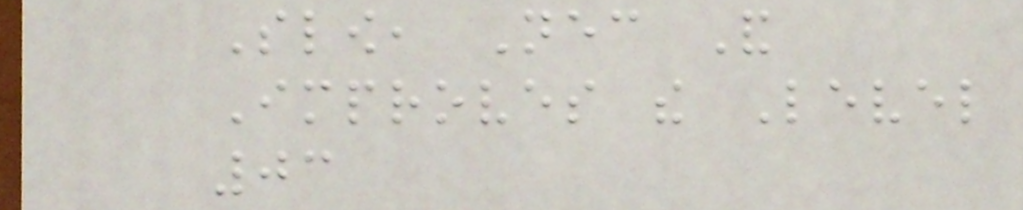Slow, Necessary And
Improves the Level
03
